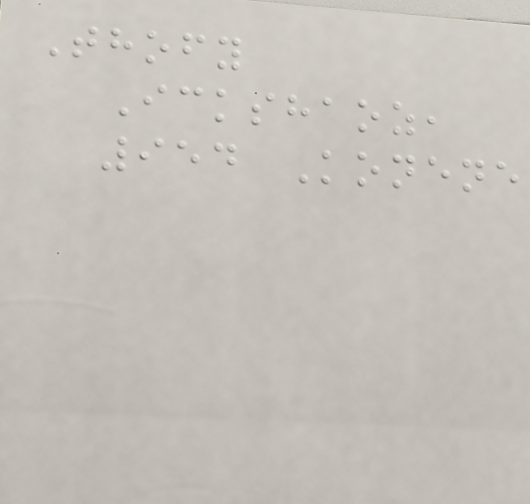Thofy
Ickshaoz,
954 Konene
